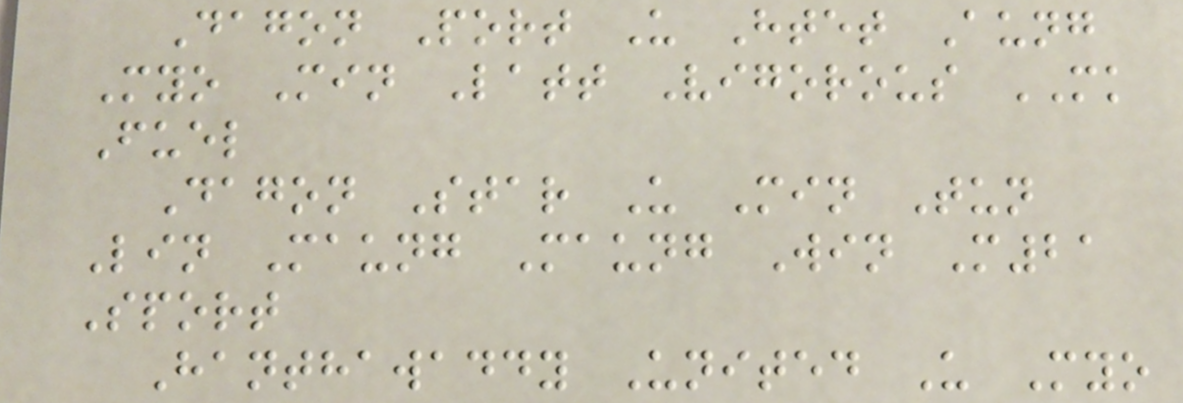Dagon Port U Htet Aung
Myo Min Latt Vigorous MK
Fuel
Dagon Star U Min Tun
Lin Maung Maung Win M21
Sport
Hanthawaddy United U Myo
